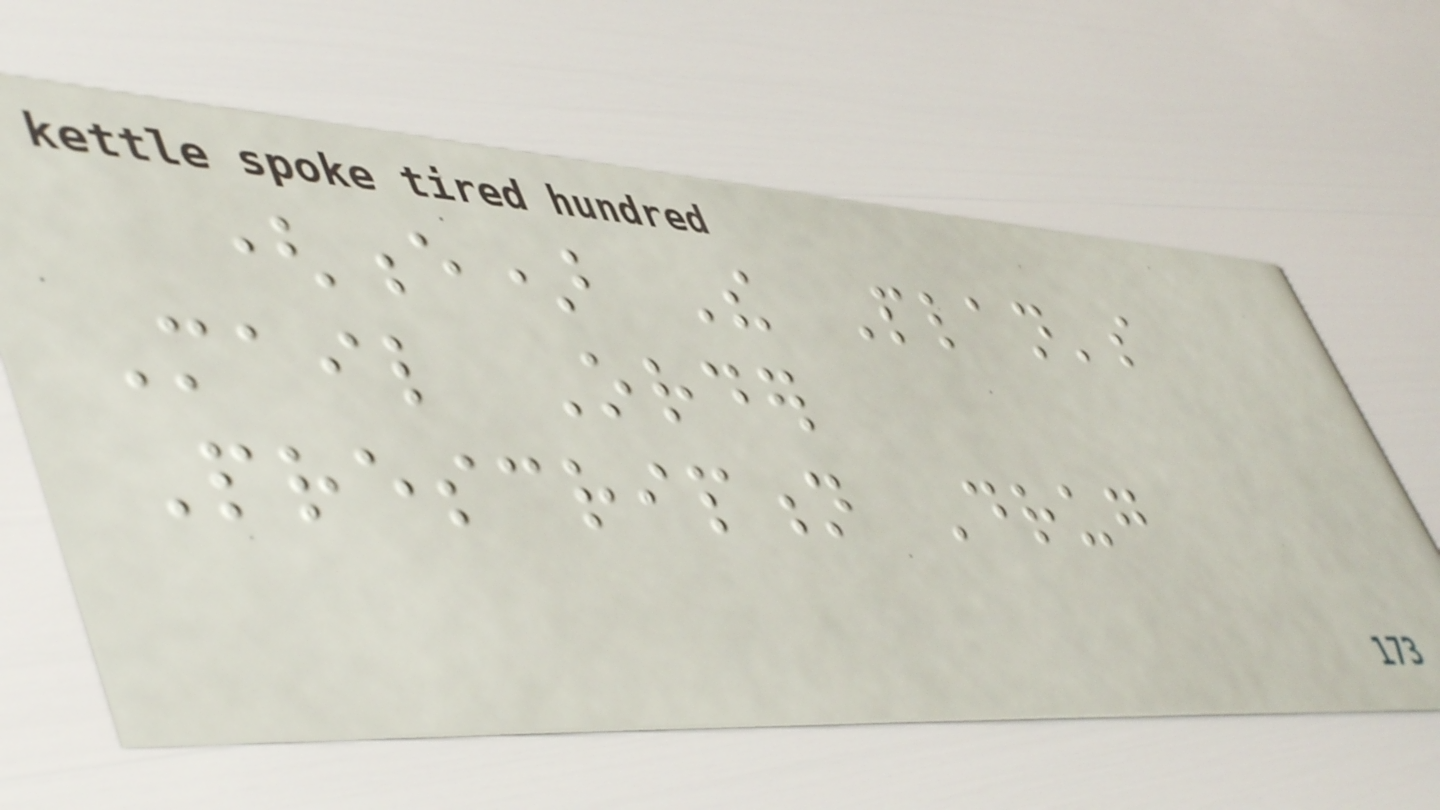(e) The Plan's
Mail Order
Prescription Drug
